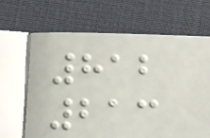812
213
